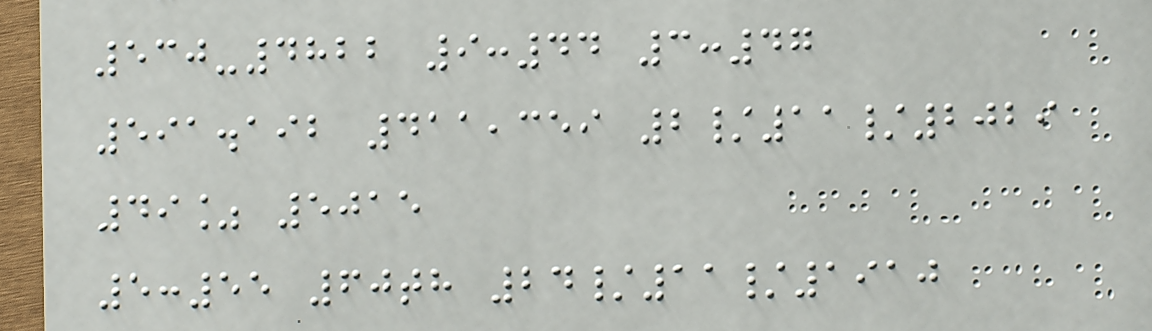530-4822 9:44 3:47
591.192 411,359 2/11/2029
49% 5015
5:55 60th 24/11/1910
